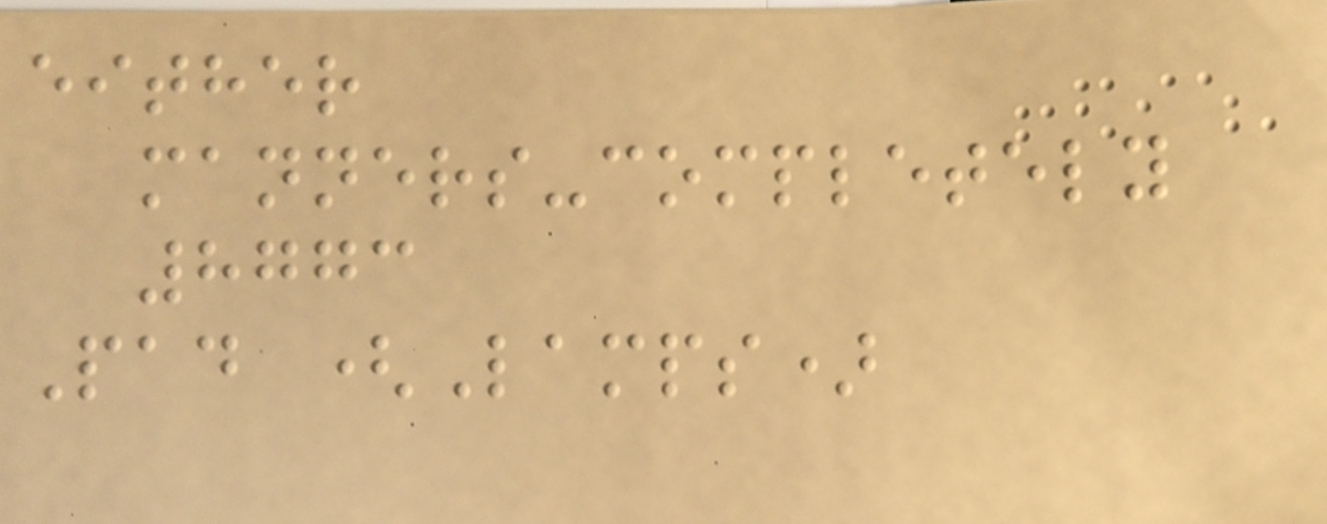either
manners-completely
8773
Pad (Lamps)
